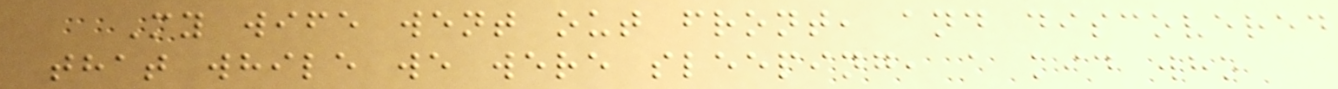My wife went out front, and discovered
that while we were sleeping, a kid who
